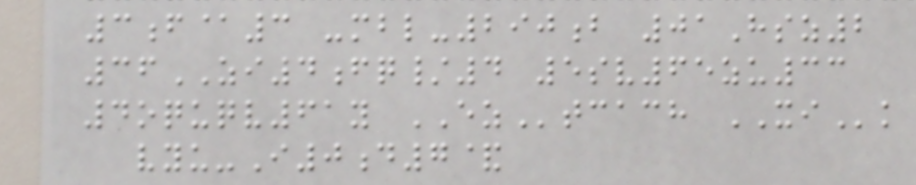3f@3 -mbl-290b 01Hsz2
36ZI4fq/4 5sv65zu33
4oquqv61y EZtcach XIk
vyu-I0d7&
